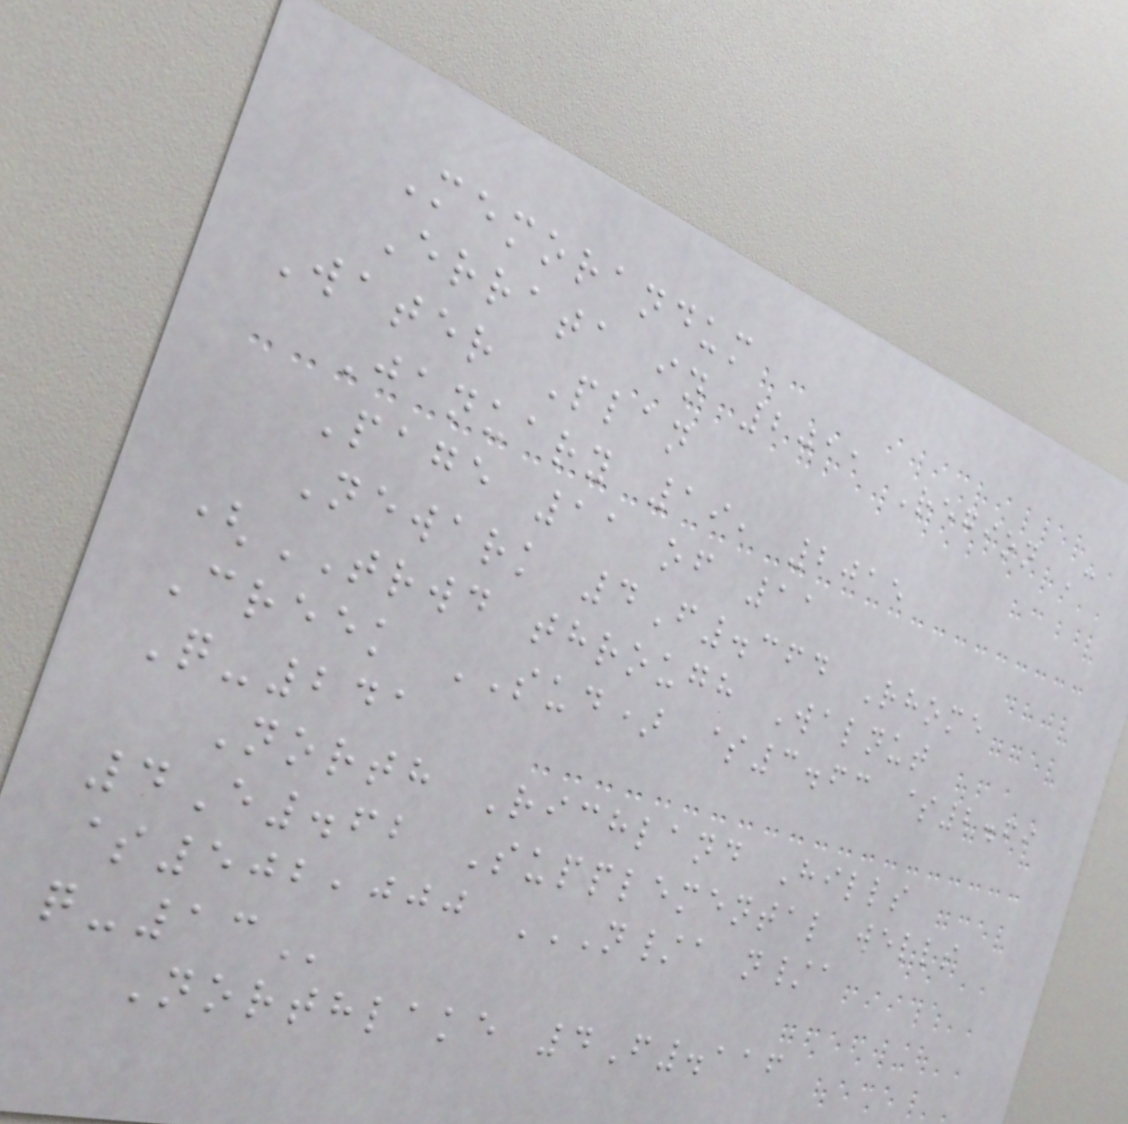Memorandum
Errata in 2011 Region C
Water Plan
January 19, 2015
Page 11 of 11
Newark 4F.364 Rhome
(TRWD through Walnut
Creek SUD) $3.63 $2.69
Q-241
North Richland Hills
4E.62 Supplemental wells
$502,000 N/A N/A
Q-13
Northlake 4F.116
